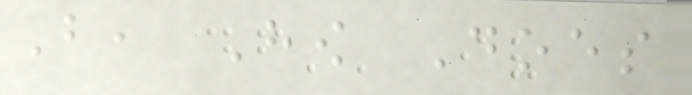But, How Does
